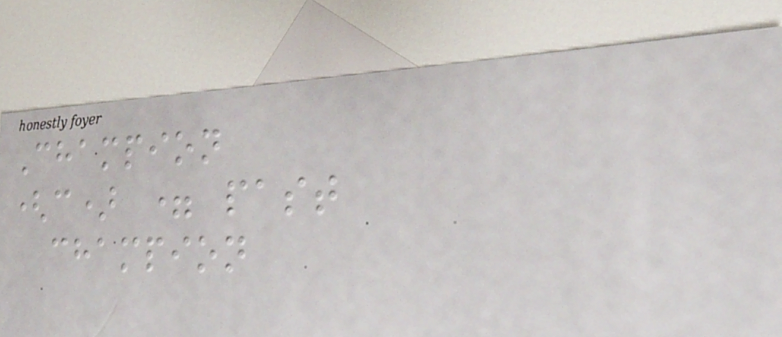Champion
(c) = past
champion
